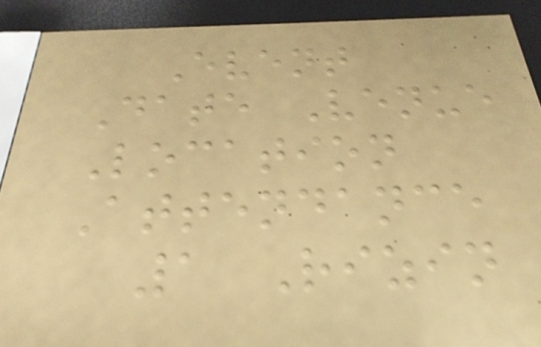Event
Date Venue
Location
Attendance
1 Rizin
